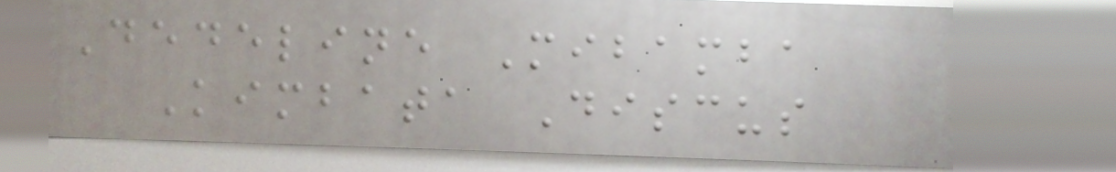Dedeline Mibamba
Kimbata Discus
